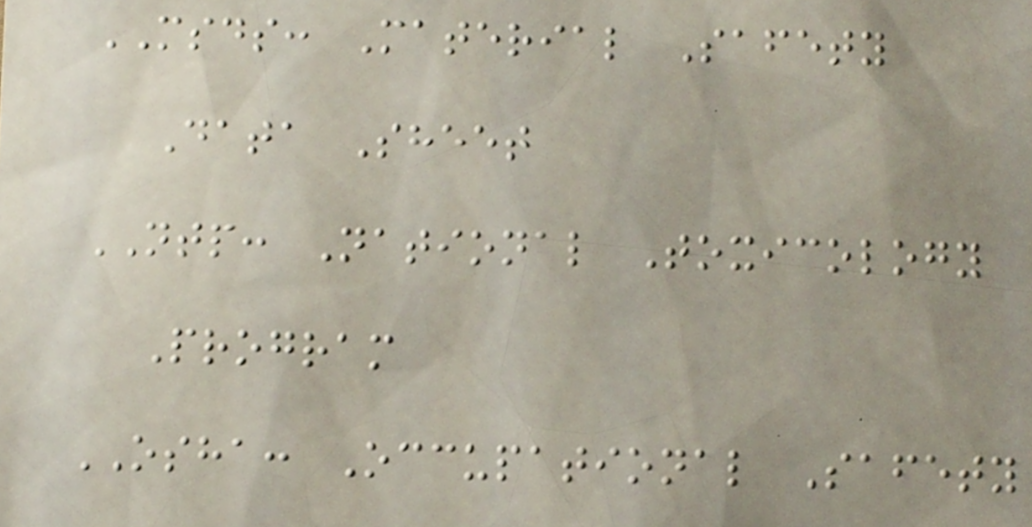MSDS: Material Safety
Data Sheet
NTP: National Toxicology
Program
OSHA: Occupational Safety
